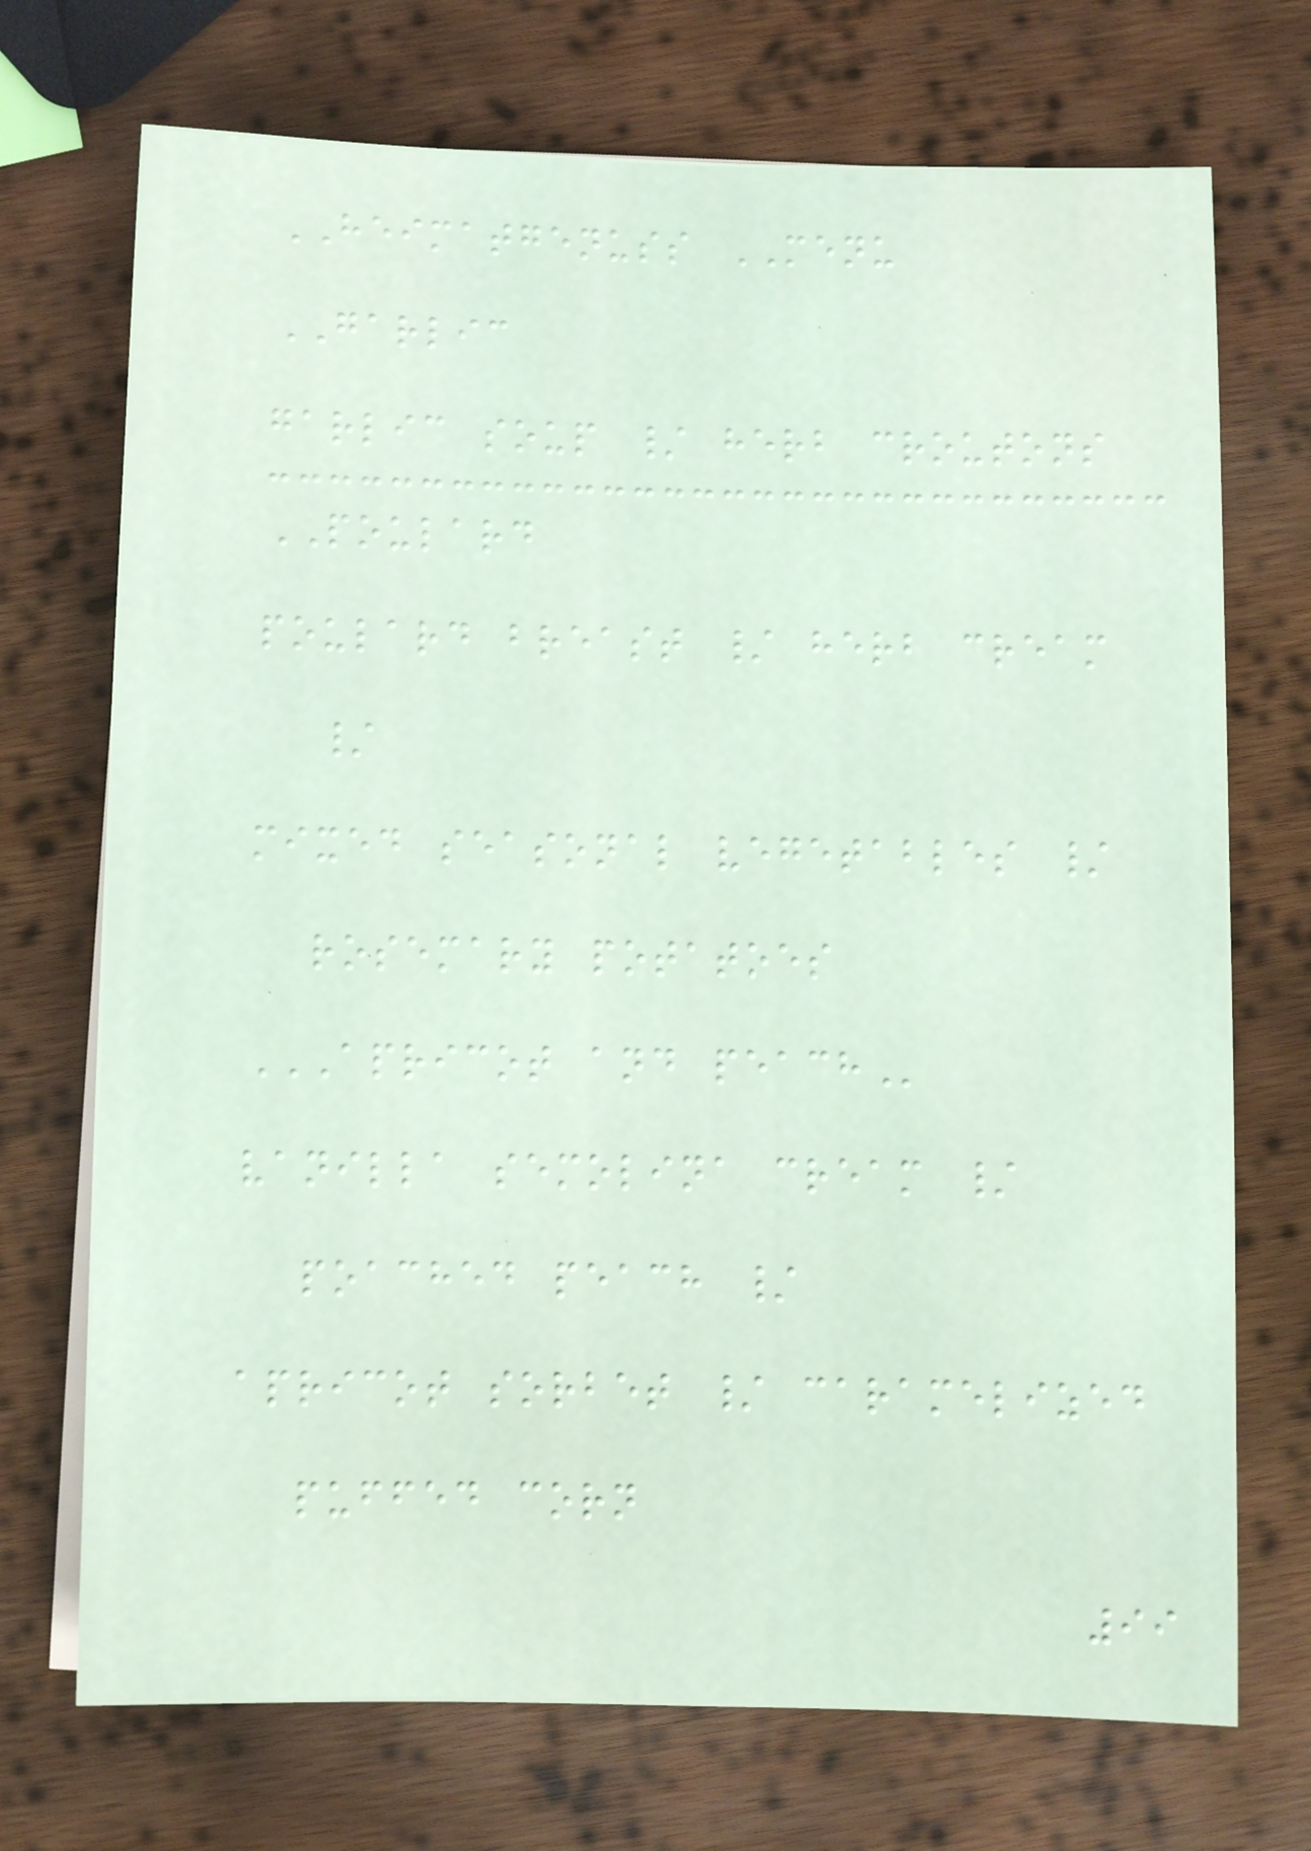HEIMATGENUSS MENU
GARLIC
garlic soup / herb croutons
POULARD
poulard breast / herb cream
/
mixed seasonal vegetables /
rosemary potatoes
APRICOT AND PEACH
vanilla semolina cream /
poached peach /
apricot sorbet / caramelized
puffed corn
99
